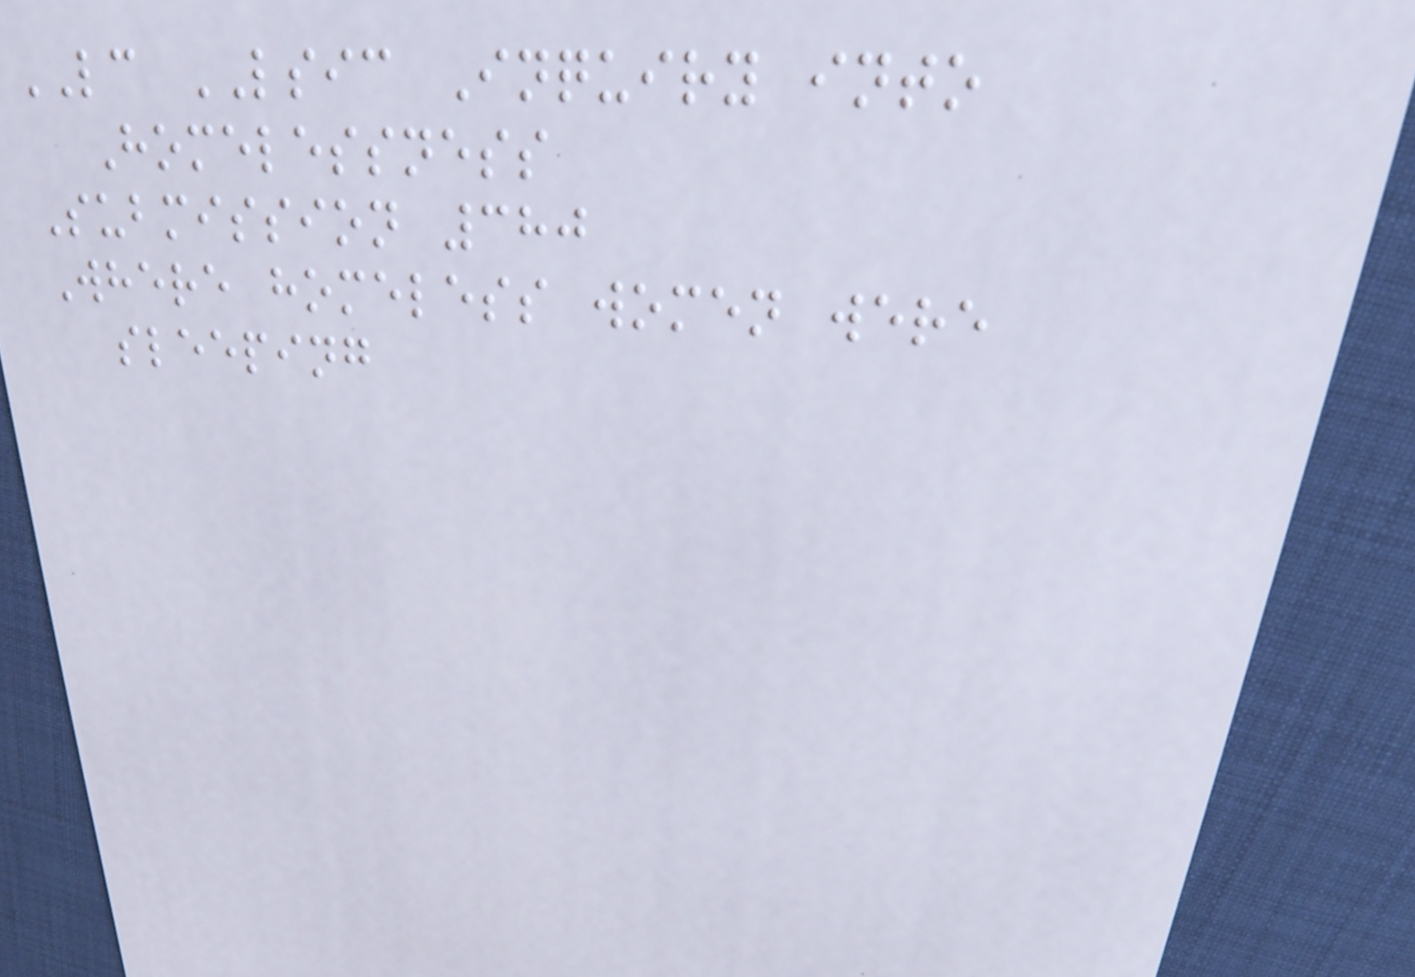LC LSIC Inquiry into
Homelessness
Submission 380
Where homeless women were
sleeping
